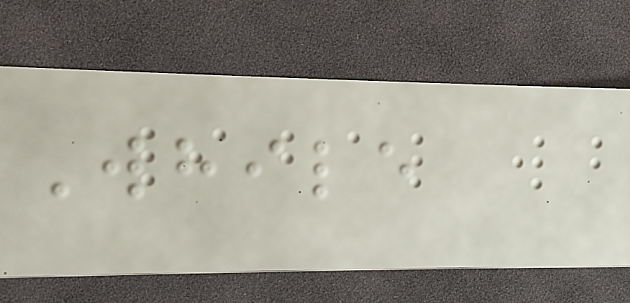While
